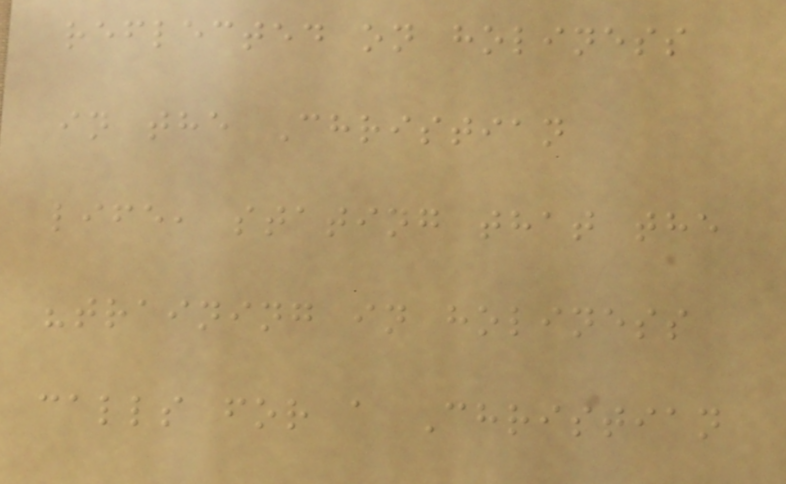reflected on holiness
in the Christian
life, stating that the
"training in holiness
calls for a Christian
